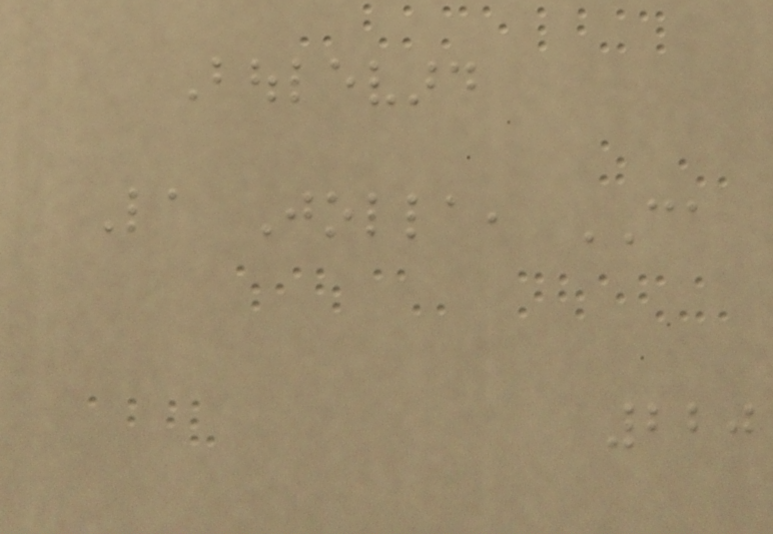Boulevard
La Jolla, CA
220
